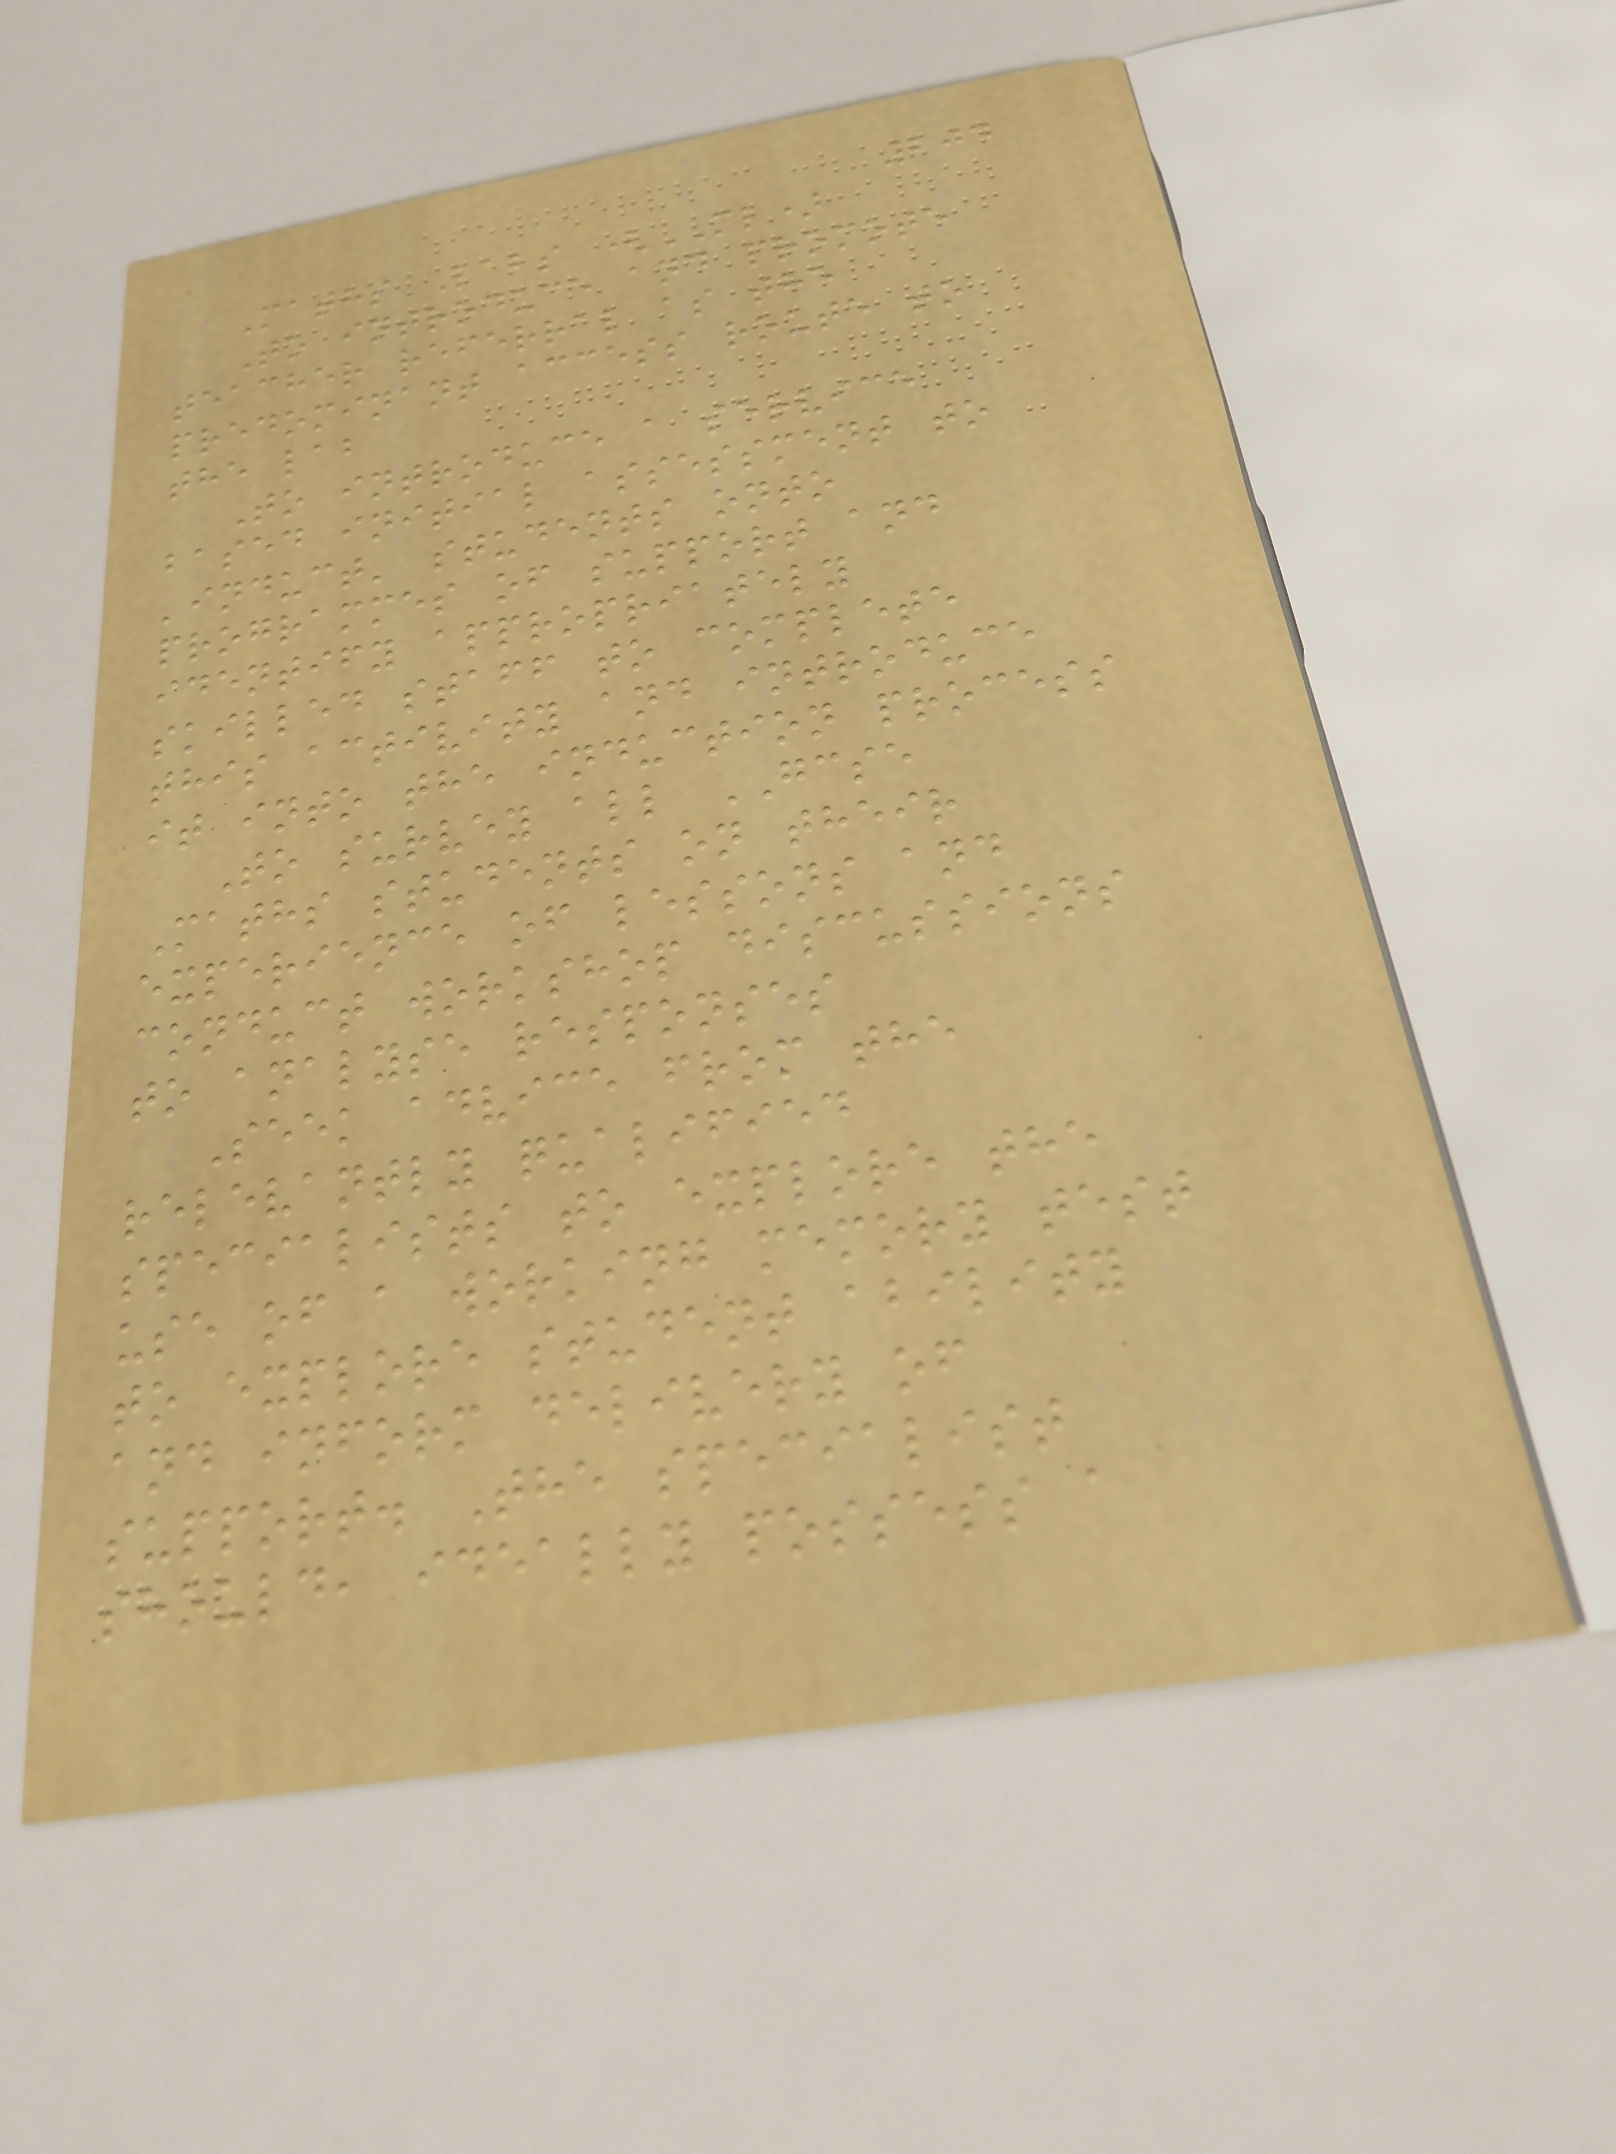204
Maths Labs (ML)
To introduce and promote
teacher referral as the
predominant access route to
the lab
To introduce a service
based initial assessment to
'induct' students onto
programmes of support and
identify appropriately
skilled staff to complete
this activity and introduce
it into the induction process
To survey all GCSE
Maths students on their
experience of lessons and
conduct workshop discussions
to analyse responses
Seek advice from the
relevantly qualified
specialists to explore the
use of a working memory test
to explore student ability
and inform delivery of
support. The specialist
should, ideally possess a
